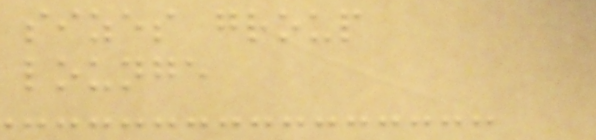sizes group
lounge
